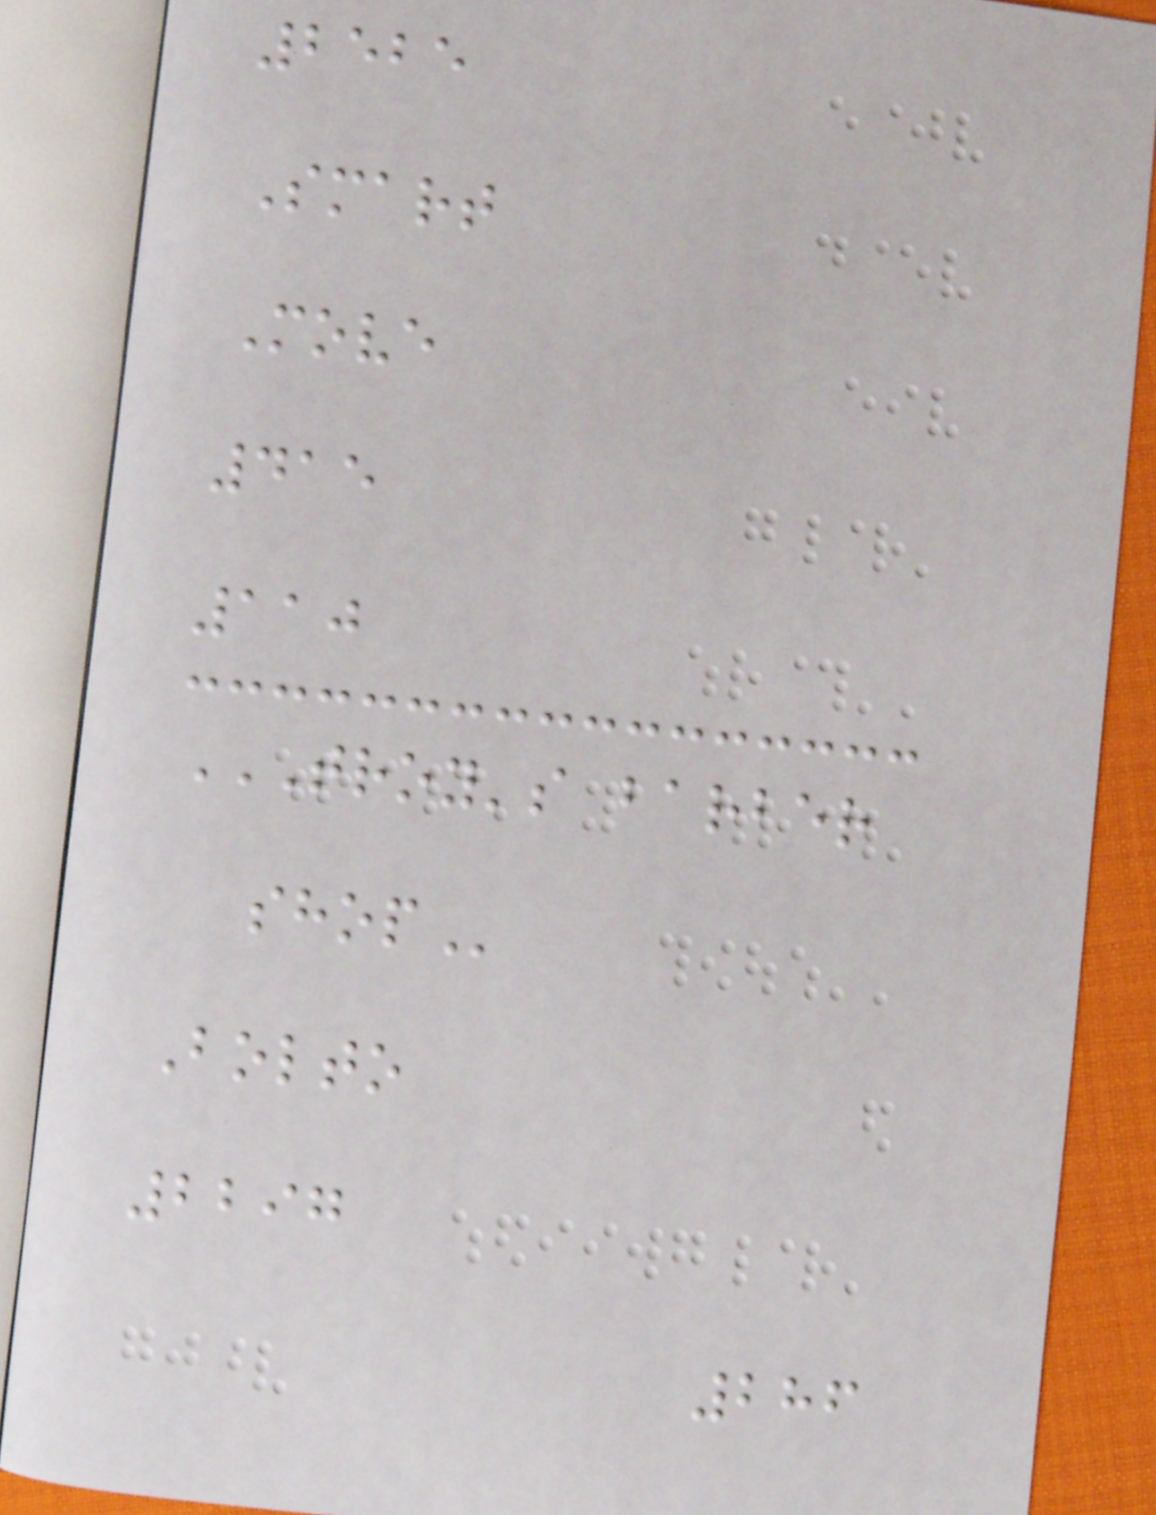2525
Smart
Move
415
110
TROY'S BARBER
SHOP
Bolto
2297
286
